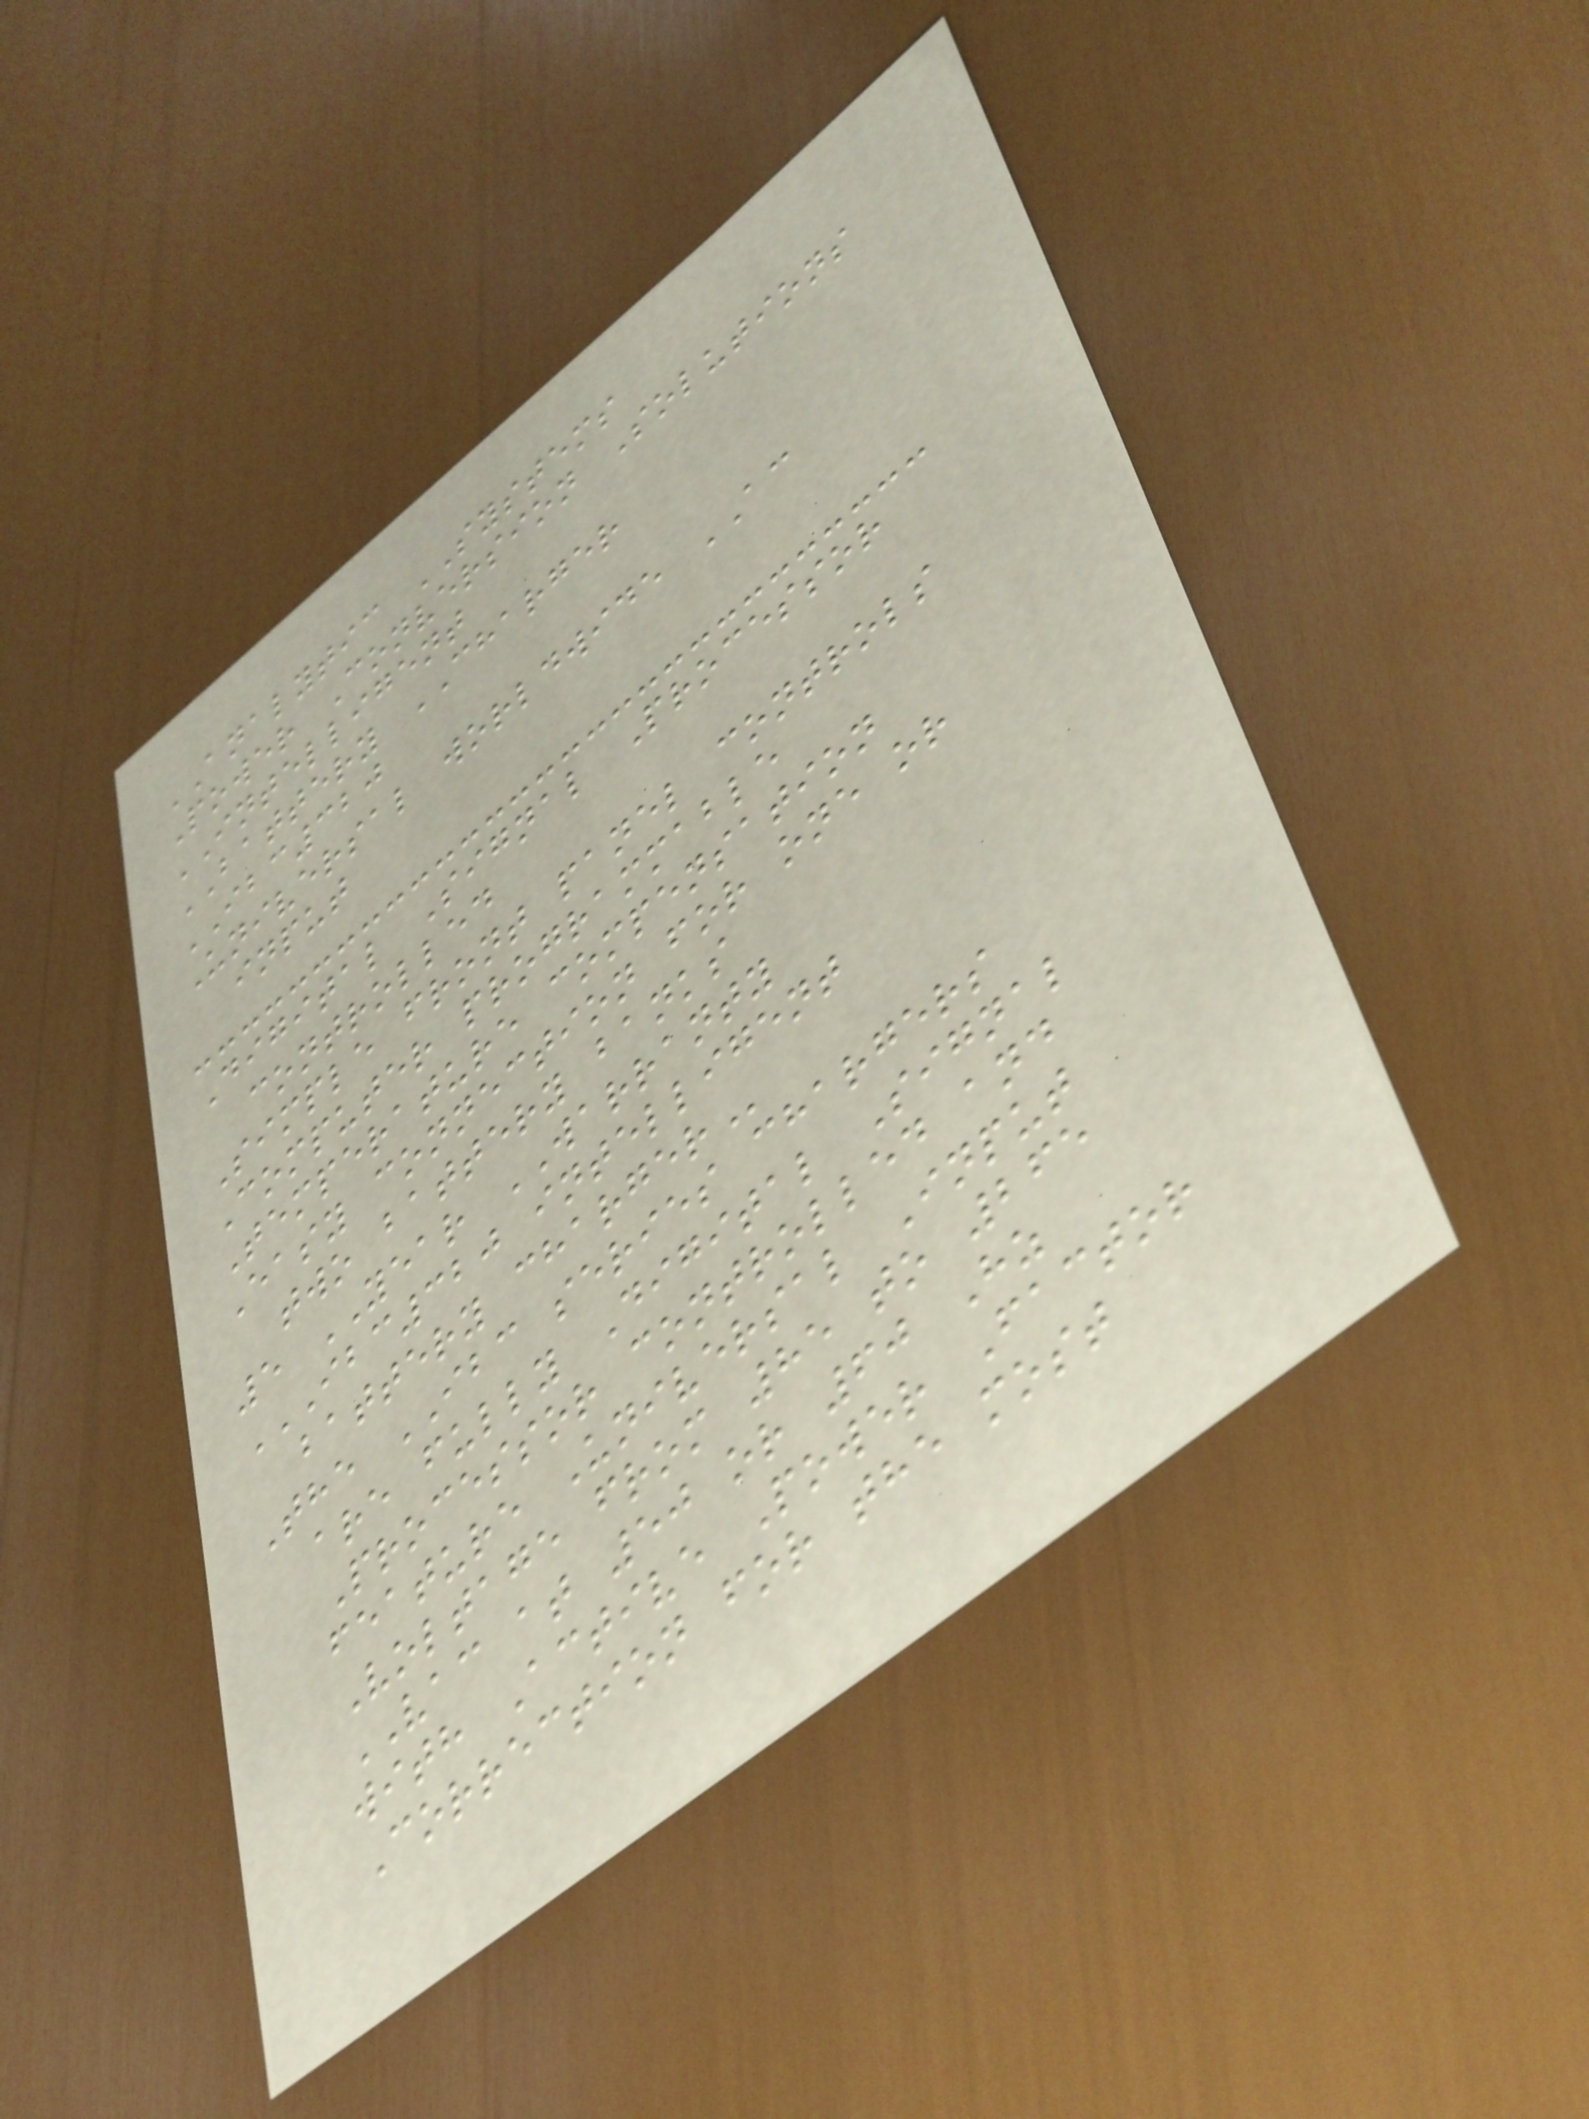ANALYTIC SYSTEMS
Power Conversion Solutions
INTELLIGENT
BATTERY CHARGER
IBC320
Universal worldwide AC
input
Digital Signal Processor
controlled
Simple front panel controls
Computer programmable
Temperature compensation
Easy connection for one or
two battery banks
5 YEAR WARRANTY
IBC320 INTELLIGENT
BATTERY CHARGER
The IBC series chargers
are fully Digital Signal
Processor controlled and
feature Universal Input
Voltage from 85 to 265
VAC at 50 or 60 Hz
with Active Power Factor
Correction for the most
